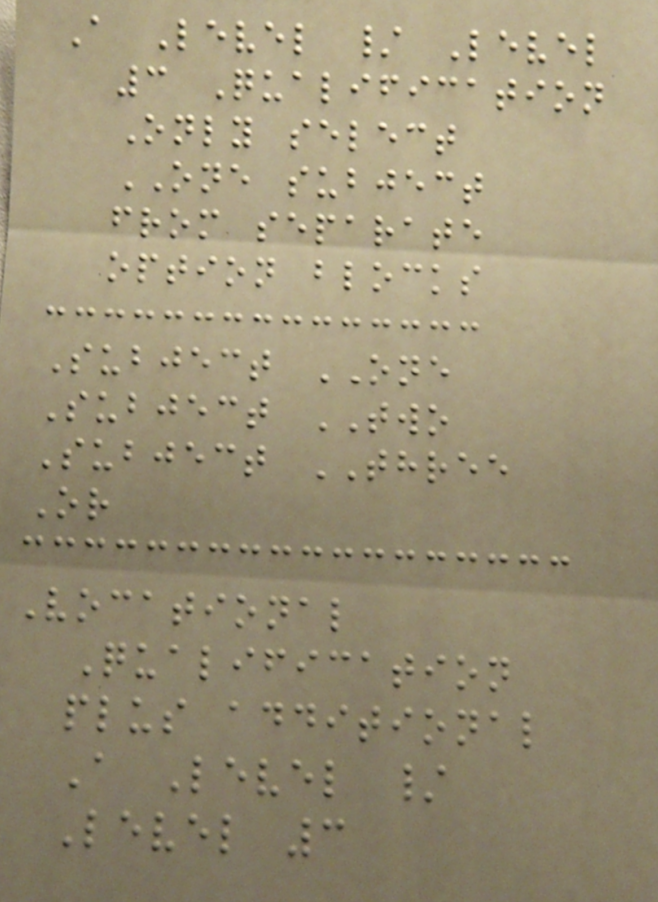A Level / Level
3 Qualification
Only select
ONE subject
from separate
option blocks
Subject ONE
Subject TWO
Subject THREE
Or
Vocational
Qualification
plus additional
A Level /
Level 3
